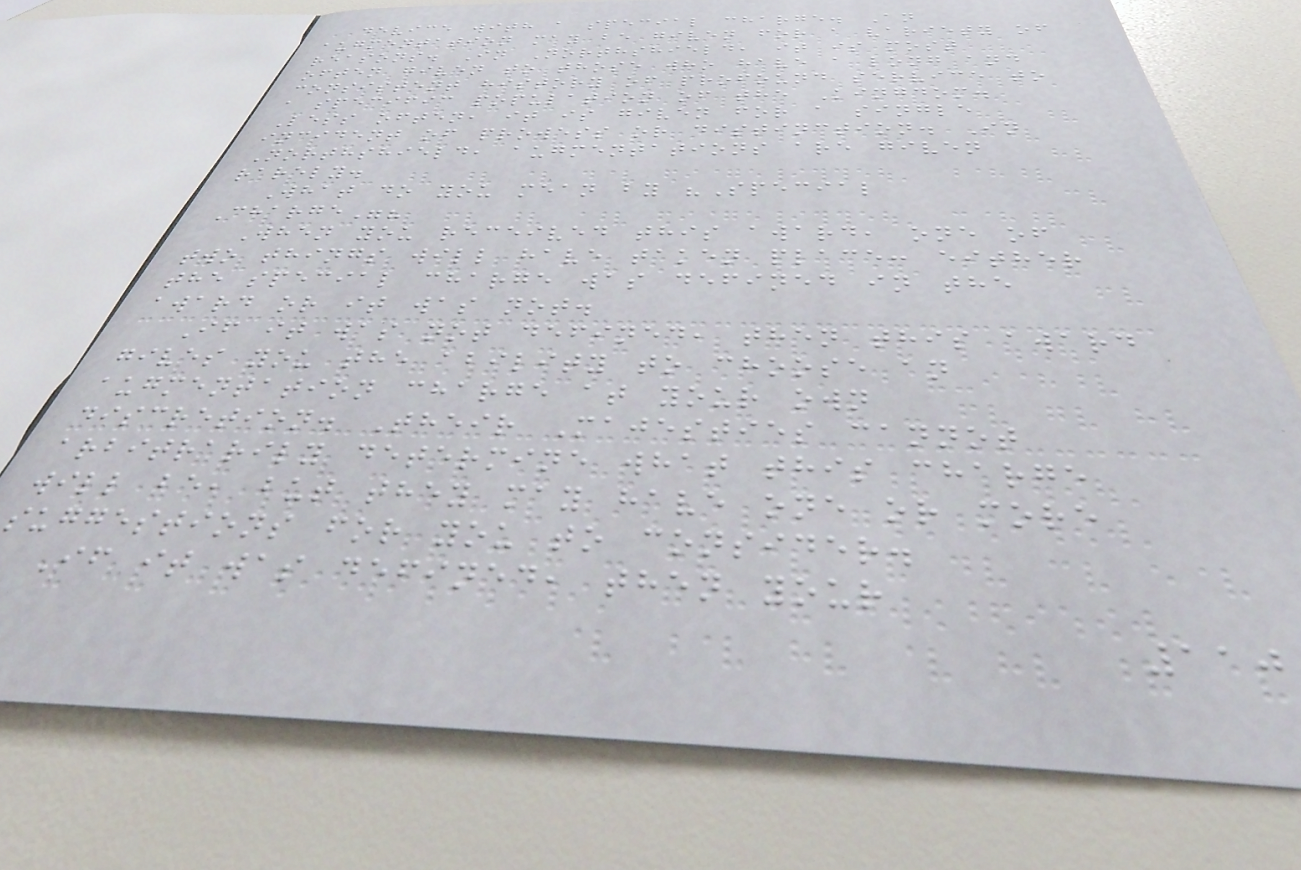device with a special charge. An
augmentation may be given for a variety of
reasons. In Northshield, it is most
often given to those who have a long and
consistent history of profound service to
a specific population of the Kingdom.
Less often, it is given for a single
incident of prowess or distinction. In
Northshield, augmentations are given
rarely.
What do you mean by "Special
Charge"?
When you received this award, one of
two things will have taken place: either
the special charge was defined in the
award or it was not.
If it was not defined, then this award
gives you the ability to choose an
augmentation charge at your own
discretion. Their Majesties cannot
arbitrarily determine what this charge
will be, but they may have one or more
suggestions for you to consider.
If it was defined, then your
110
